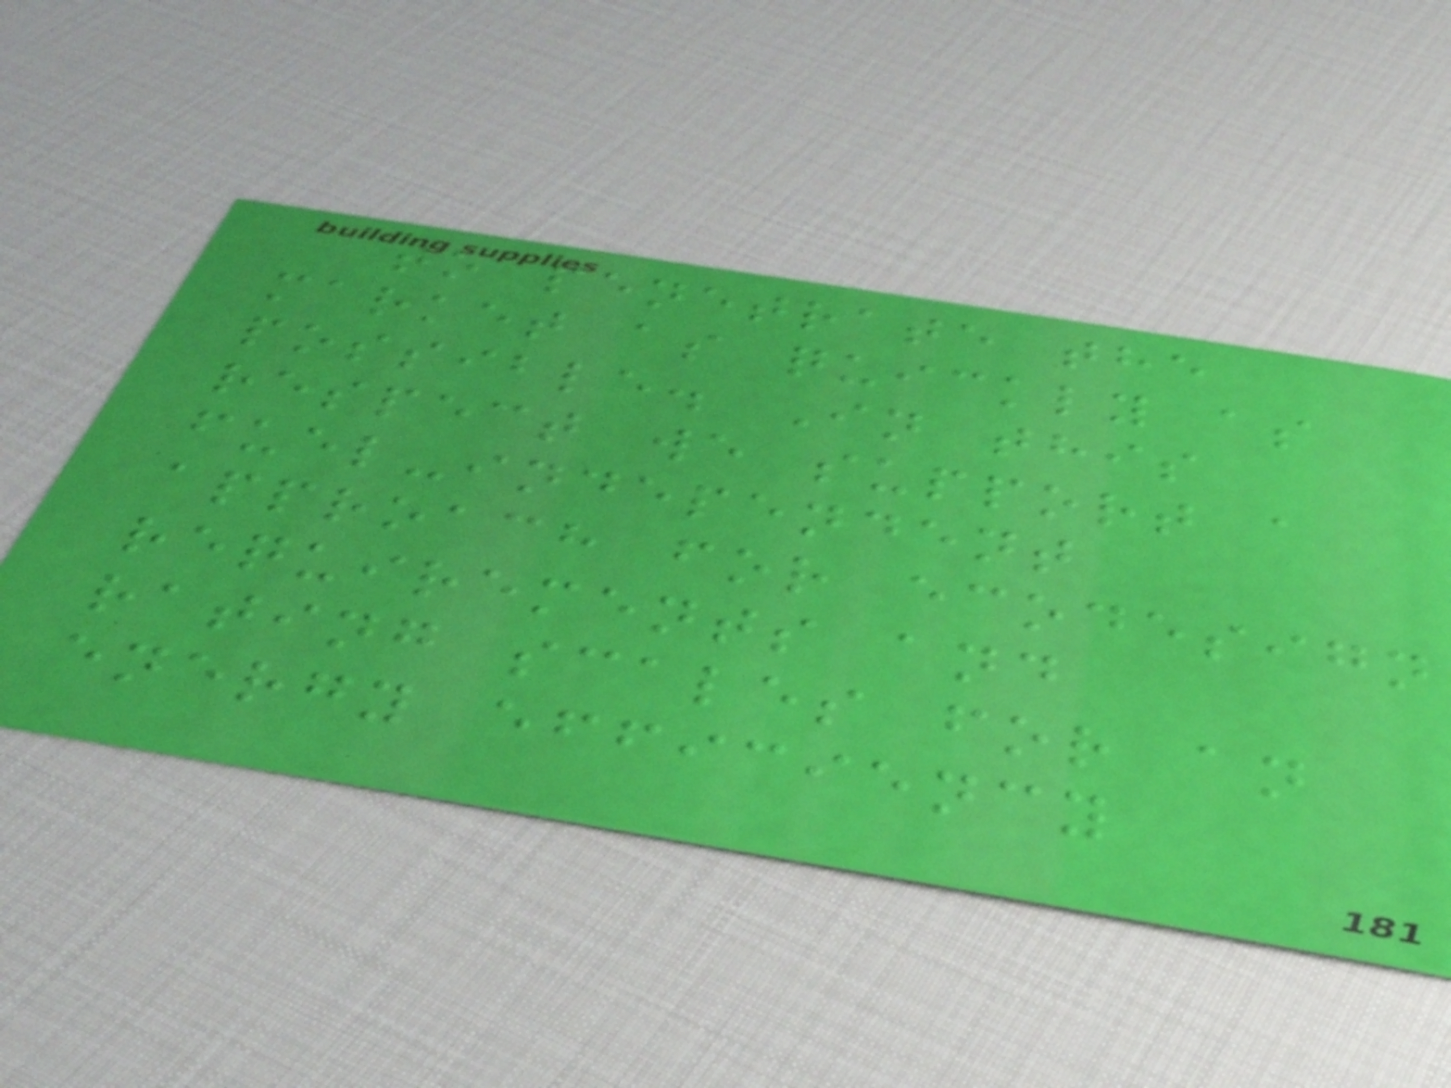to penetrate the
market as quickly as
possible. In this
respect we support a
fuel-independent
approach for ecodesign
requirements and
rating scales for an
energy efficiency
